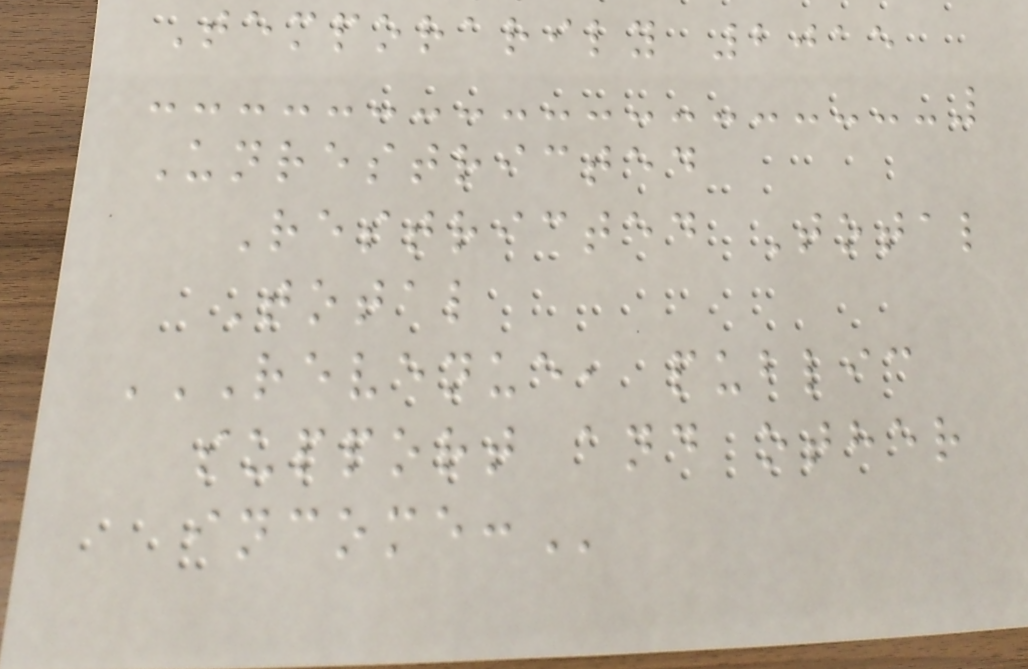Temporarily 2015
Unrestricted
Restricted Total
Total
REVENUE, PUBLIC
SUPPORT AND OTHER
INCOME:
